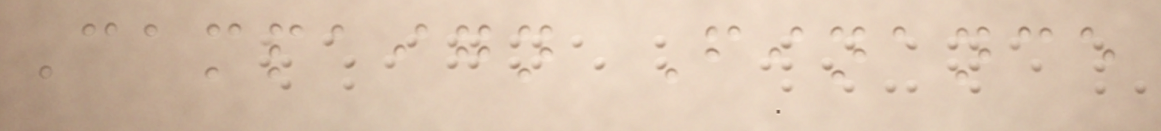Campaign Finance
